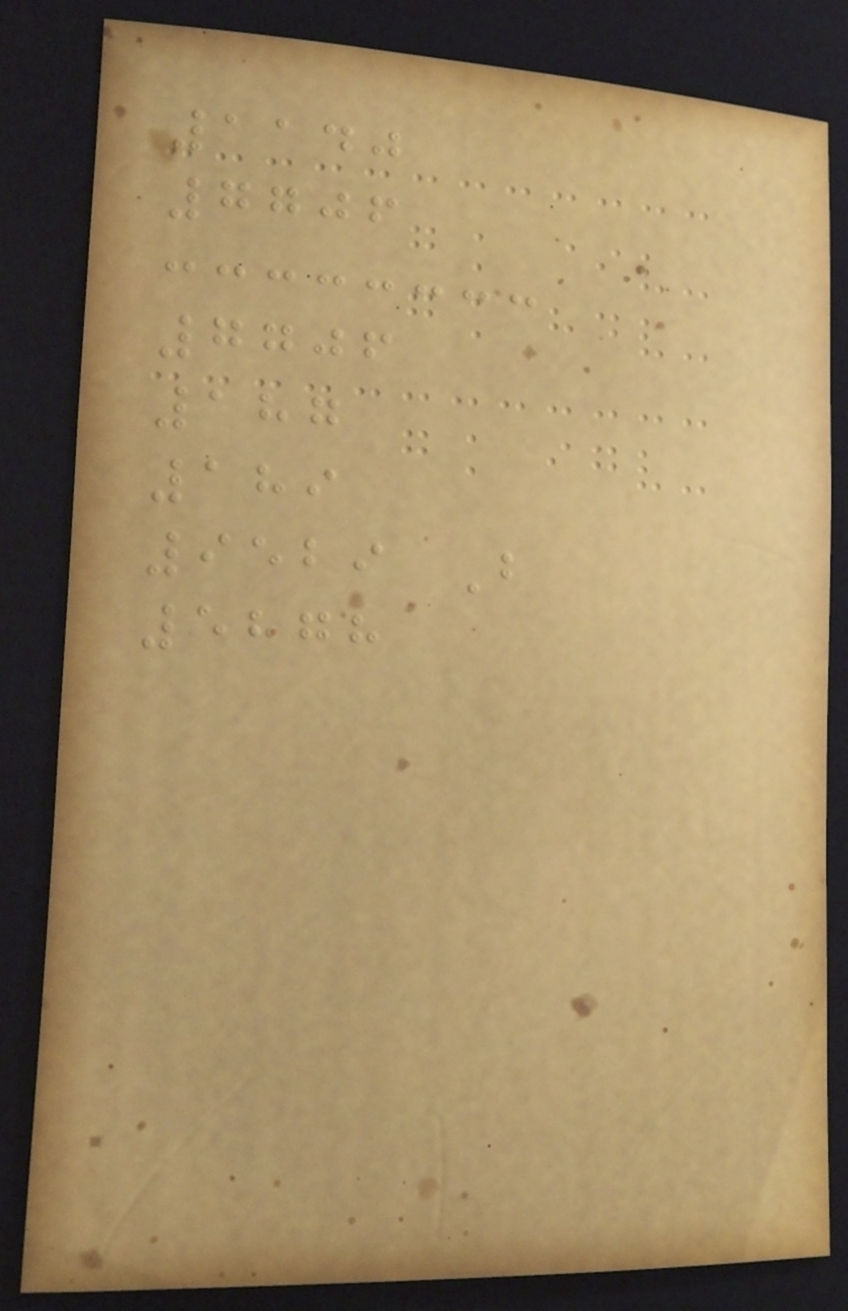1140
7706
7706
187
189
9529 B
5878
